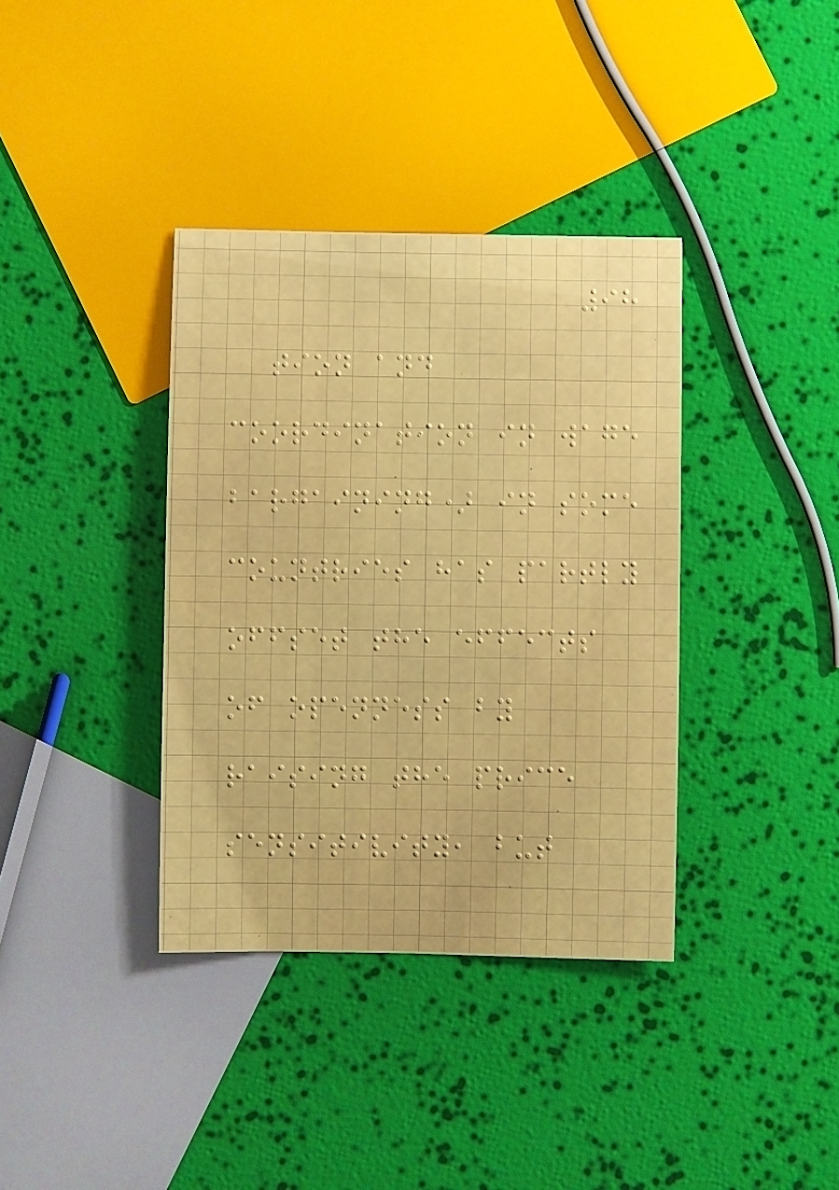98
tion and
coordination in wage
bargaining) in some
countries has partly
offset the effects
of openness by
raising the price
sensitivity, but
